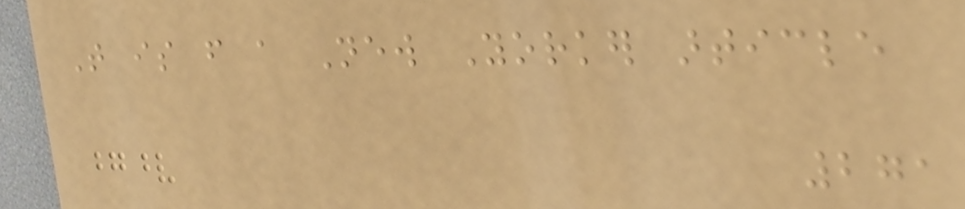That is from a New Yorker article
271
